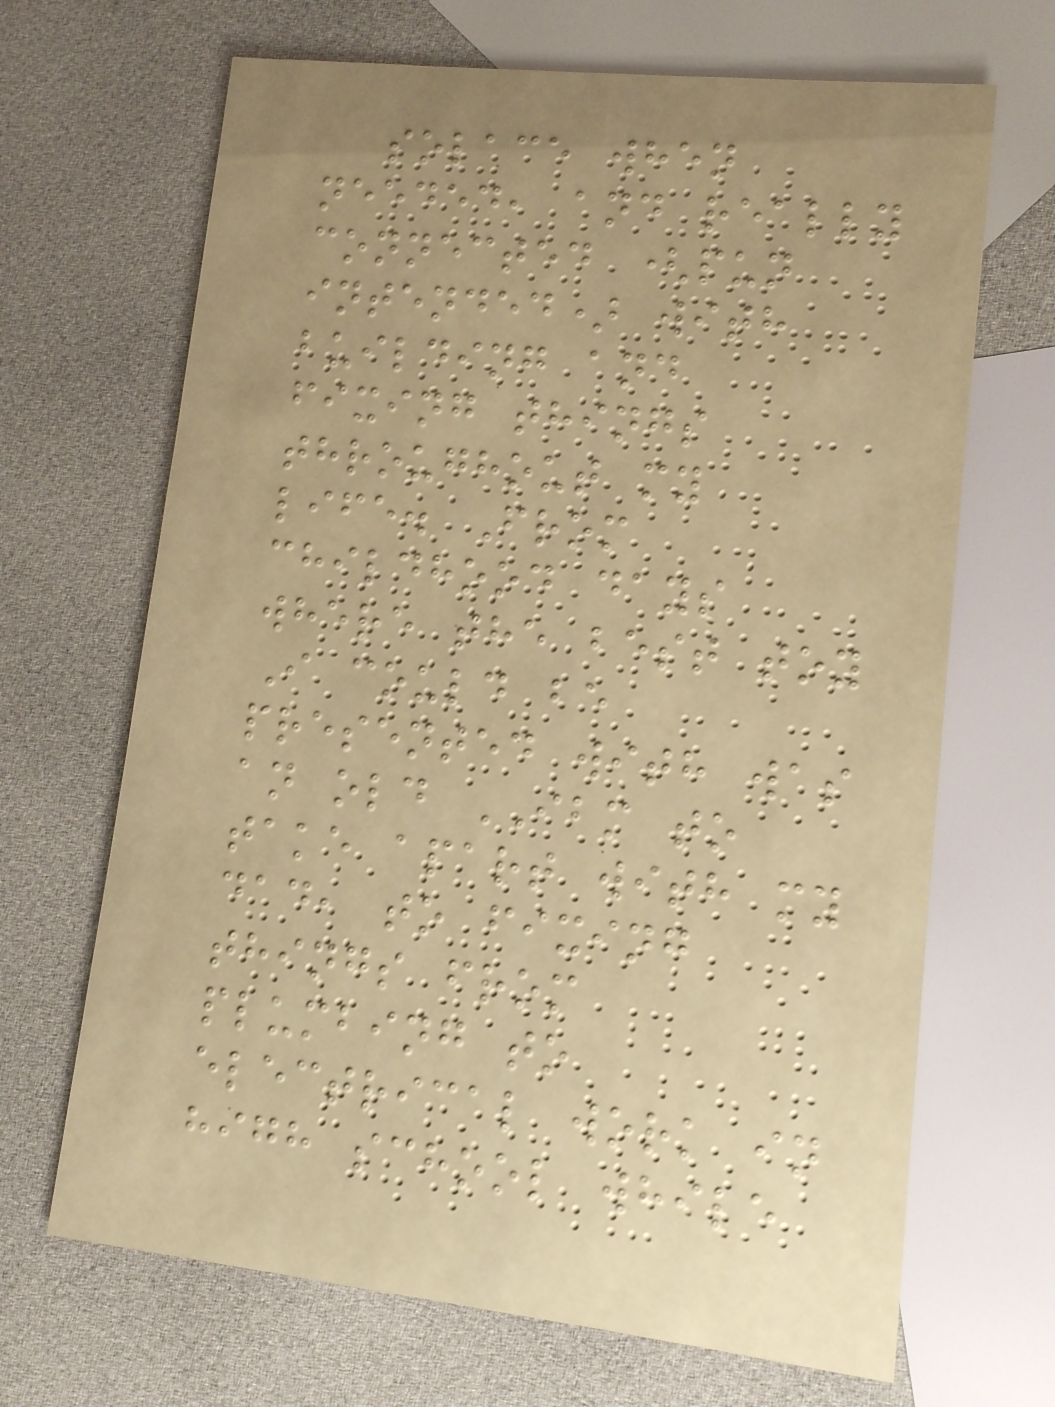solace when
needed, and really
connected (pun
intended) with
building and
fixing things
throughout my
life. From
childhood days
where the best toy
I could be
presented with was
an old IBM to
take apart with my
dad, to fixing
things from
plumbing to
electrical work in
high school while
